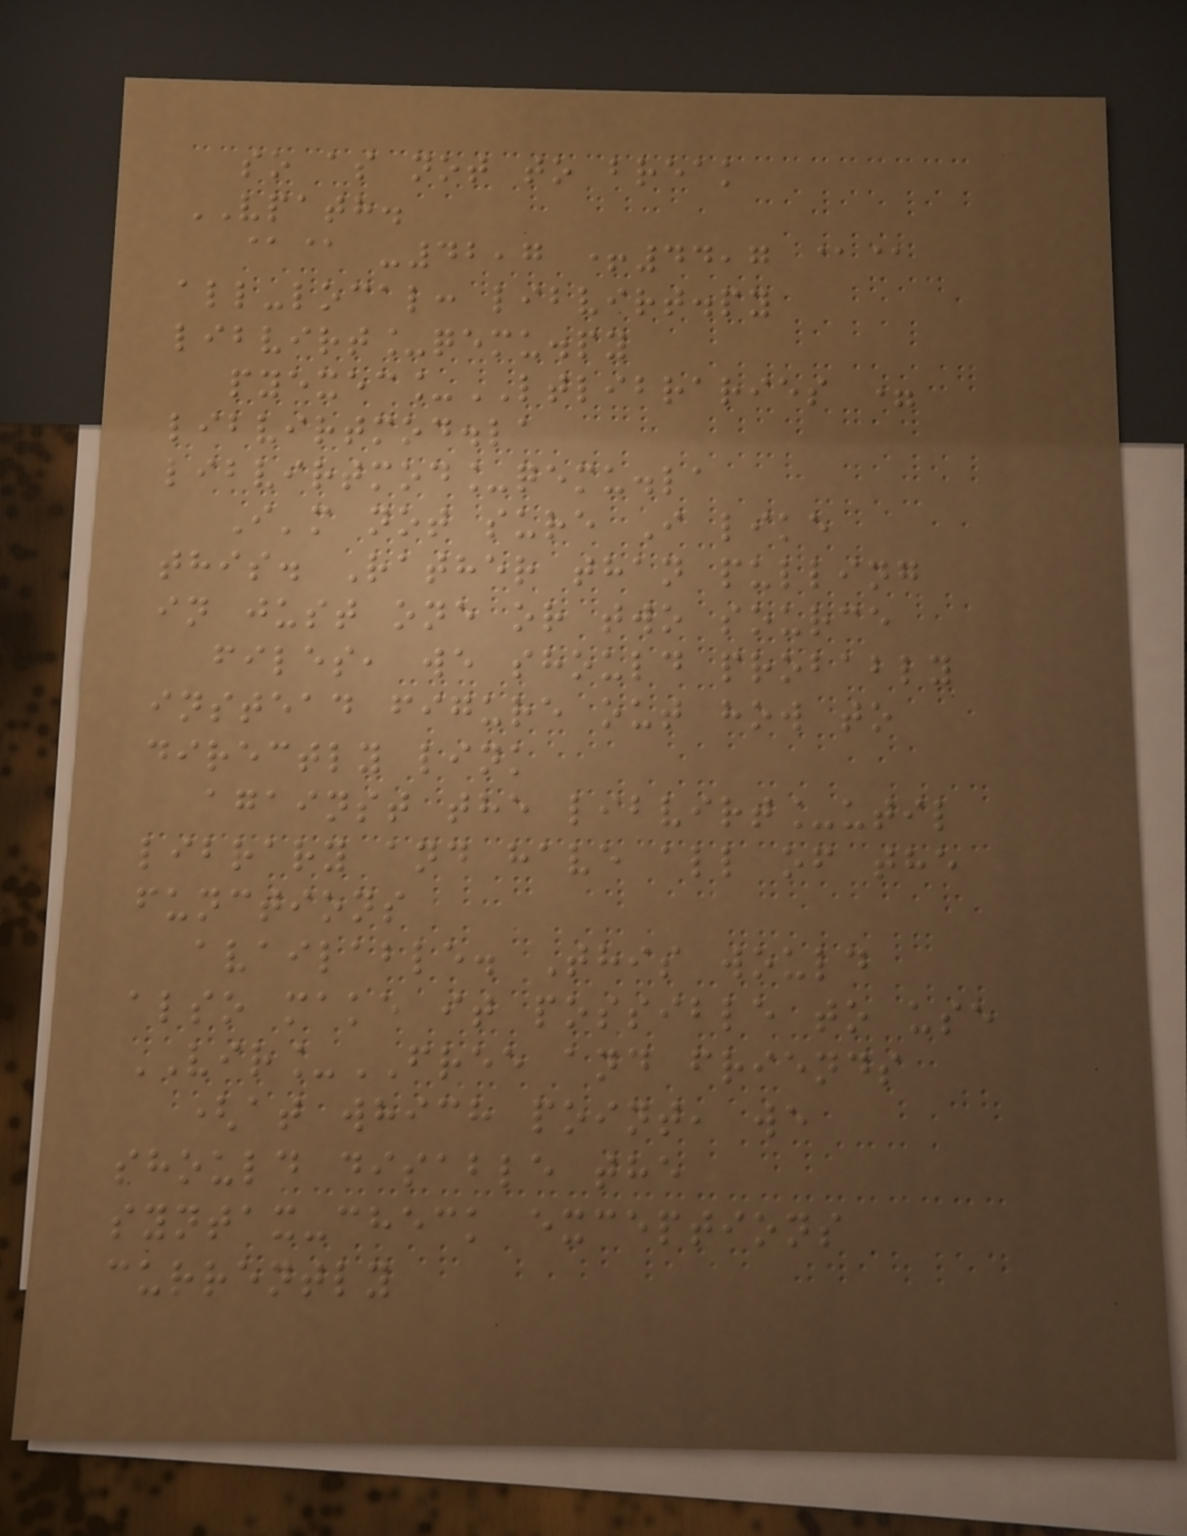so as not to break
VPATH.
@@ -42,7 +44,7 @@
all-local: libvirt.py
libvirt_qemu.py
pyexec_LTLIBRARIES =
libvirtmod.la
libvirtmod_qemu.la
I'm not sure I like
this. Rather than pulling
in just one or two source
files, we should probably
instead figure out how to
directly link
against the libvirt_util
library and have all of the
functions
available. This would
also make it possible to use
VIR_FREE and friends
(at which point, we
should disable the
syntax-check exceptions
currently
